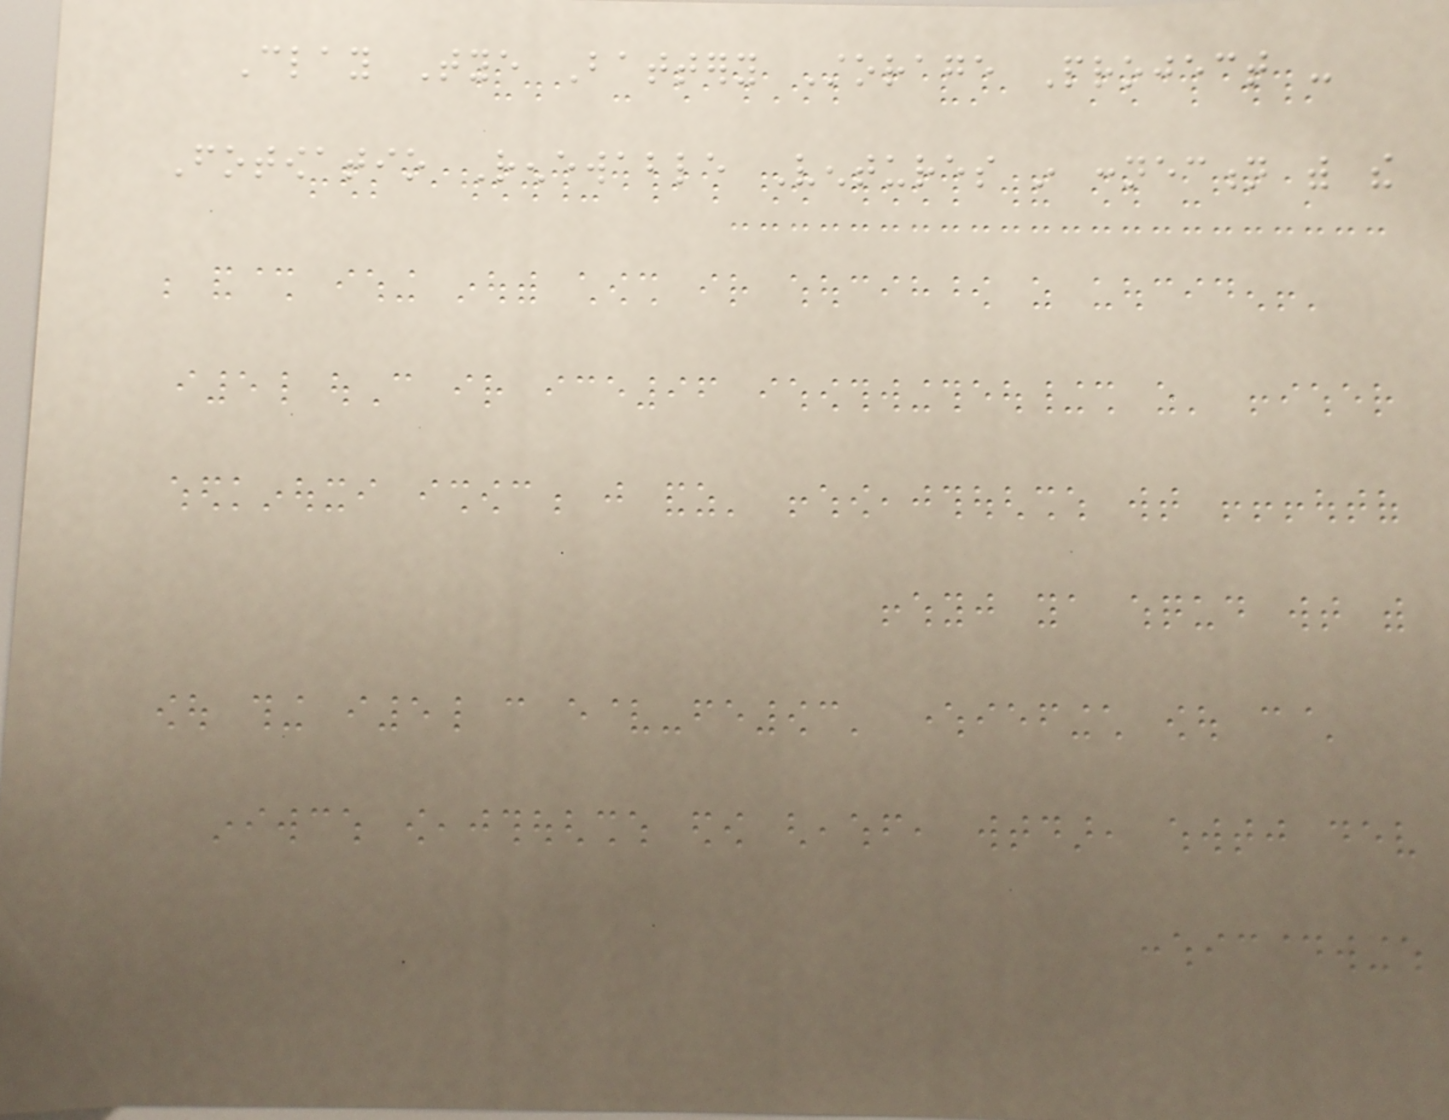Clay Tye Battery Storage Project -
Fotowatio Renewable Ventures in connection with the
